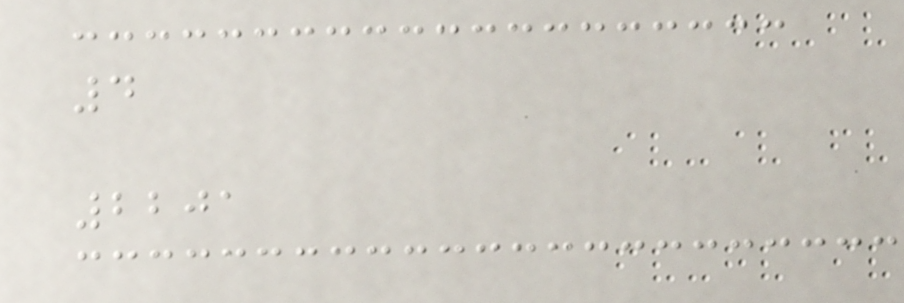4
2201
